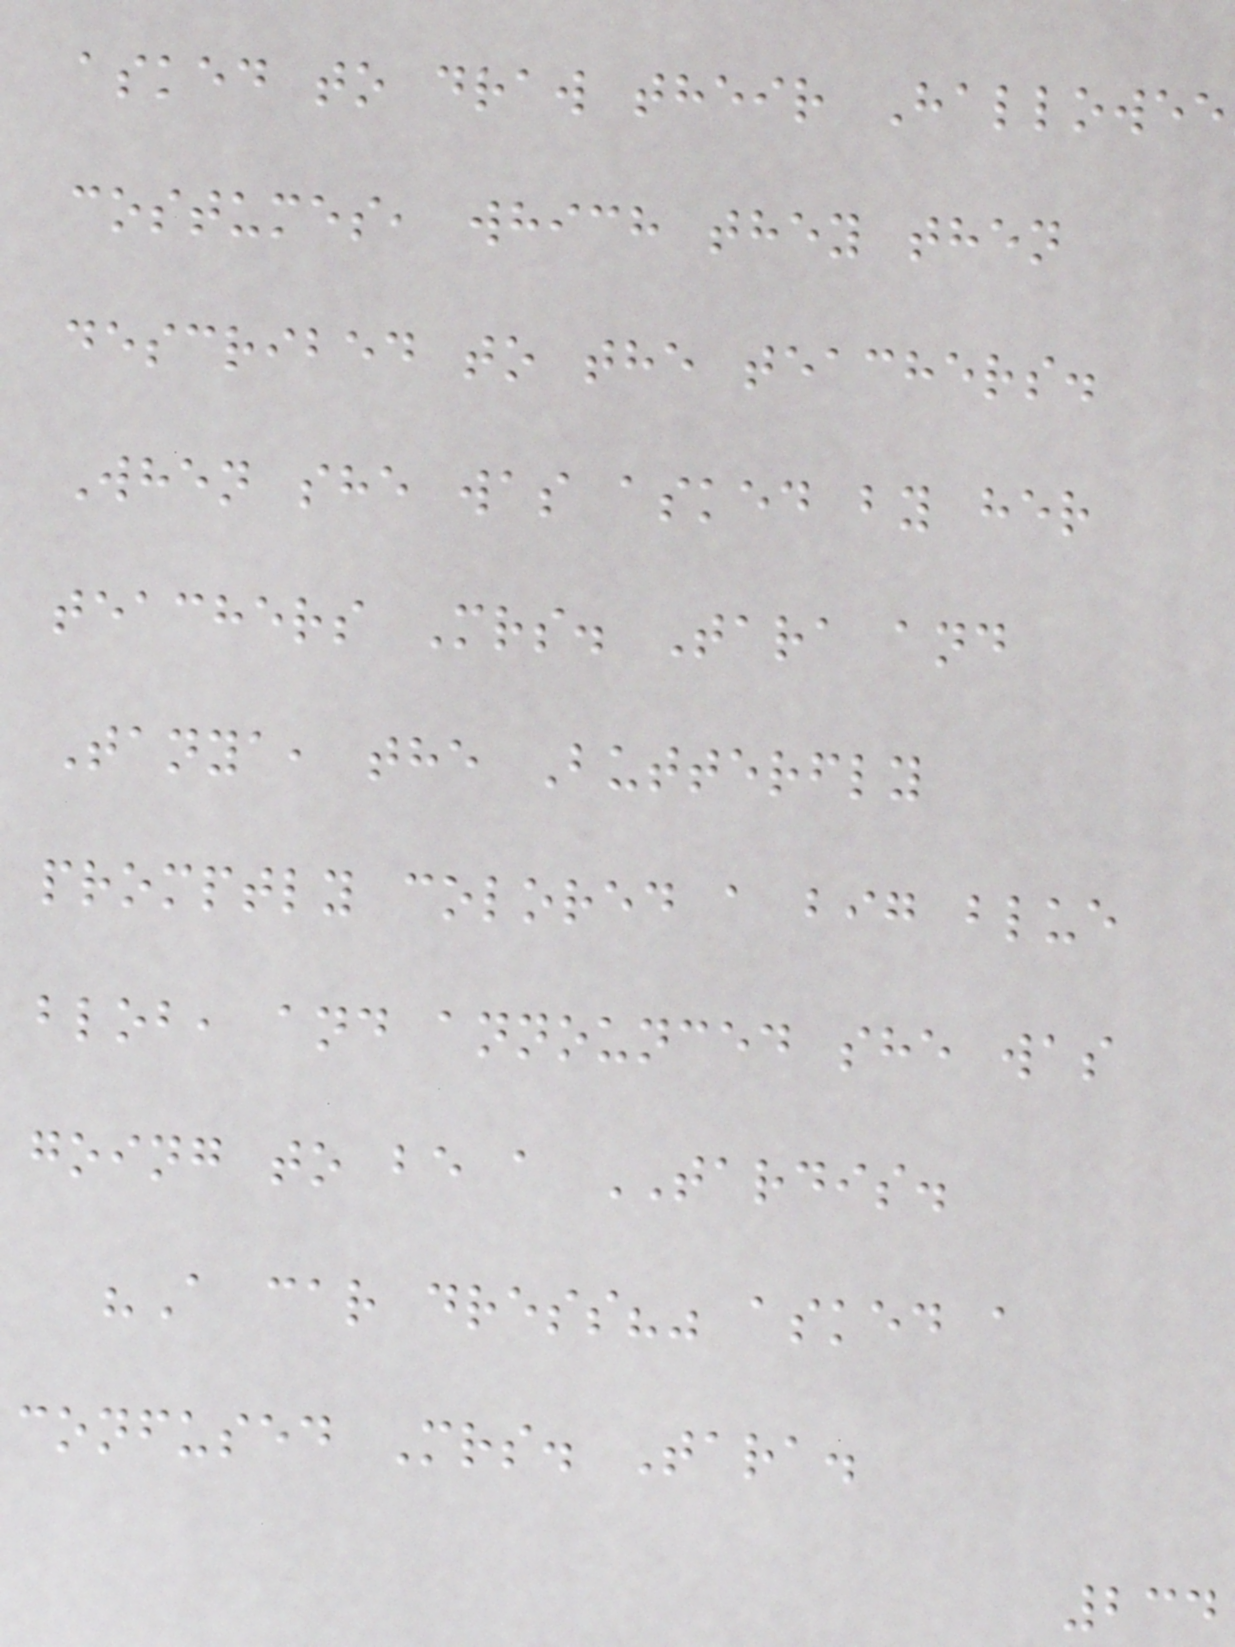asked to draw their Hallowee
costumes, which they then
described to the teachers.
When she was asked by her
teachers Mrs. Tara and
Tanya, the Butterfly
promptly colored a big blue
blob, and announced she was
going to be a TARDIS.
"A car dress?" asked a
confused Mrs. Tara.
234
